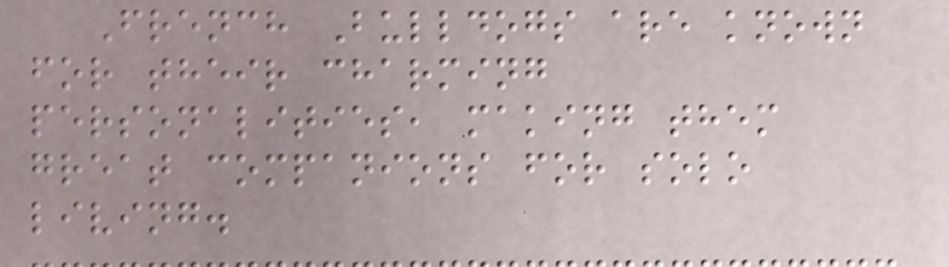French Bulldogs are known
for their charming
personalities, making them
great companions for solo
living.
